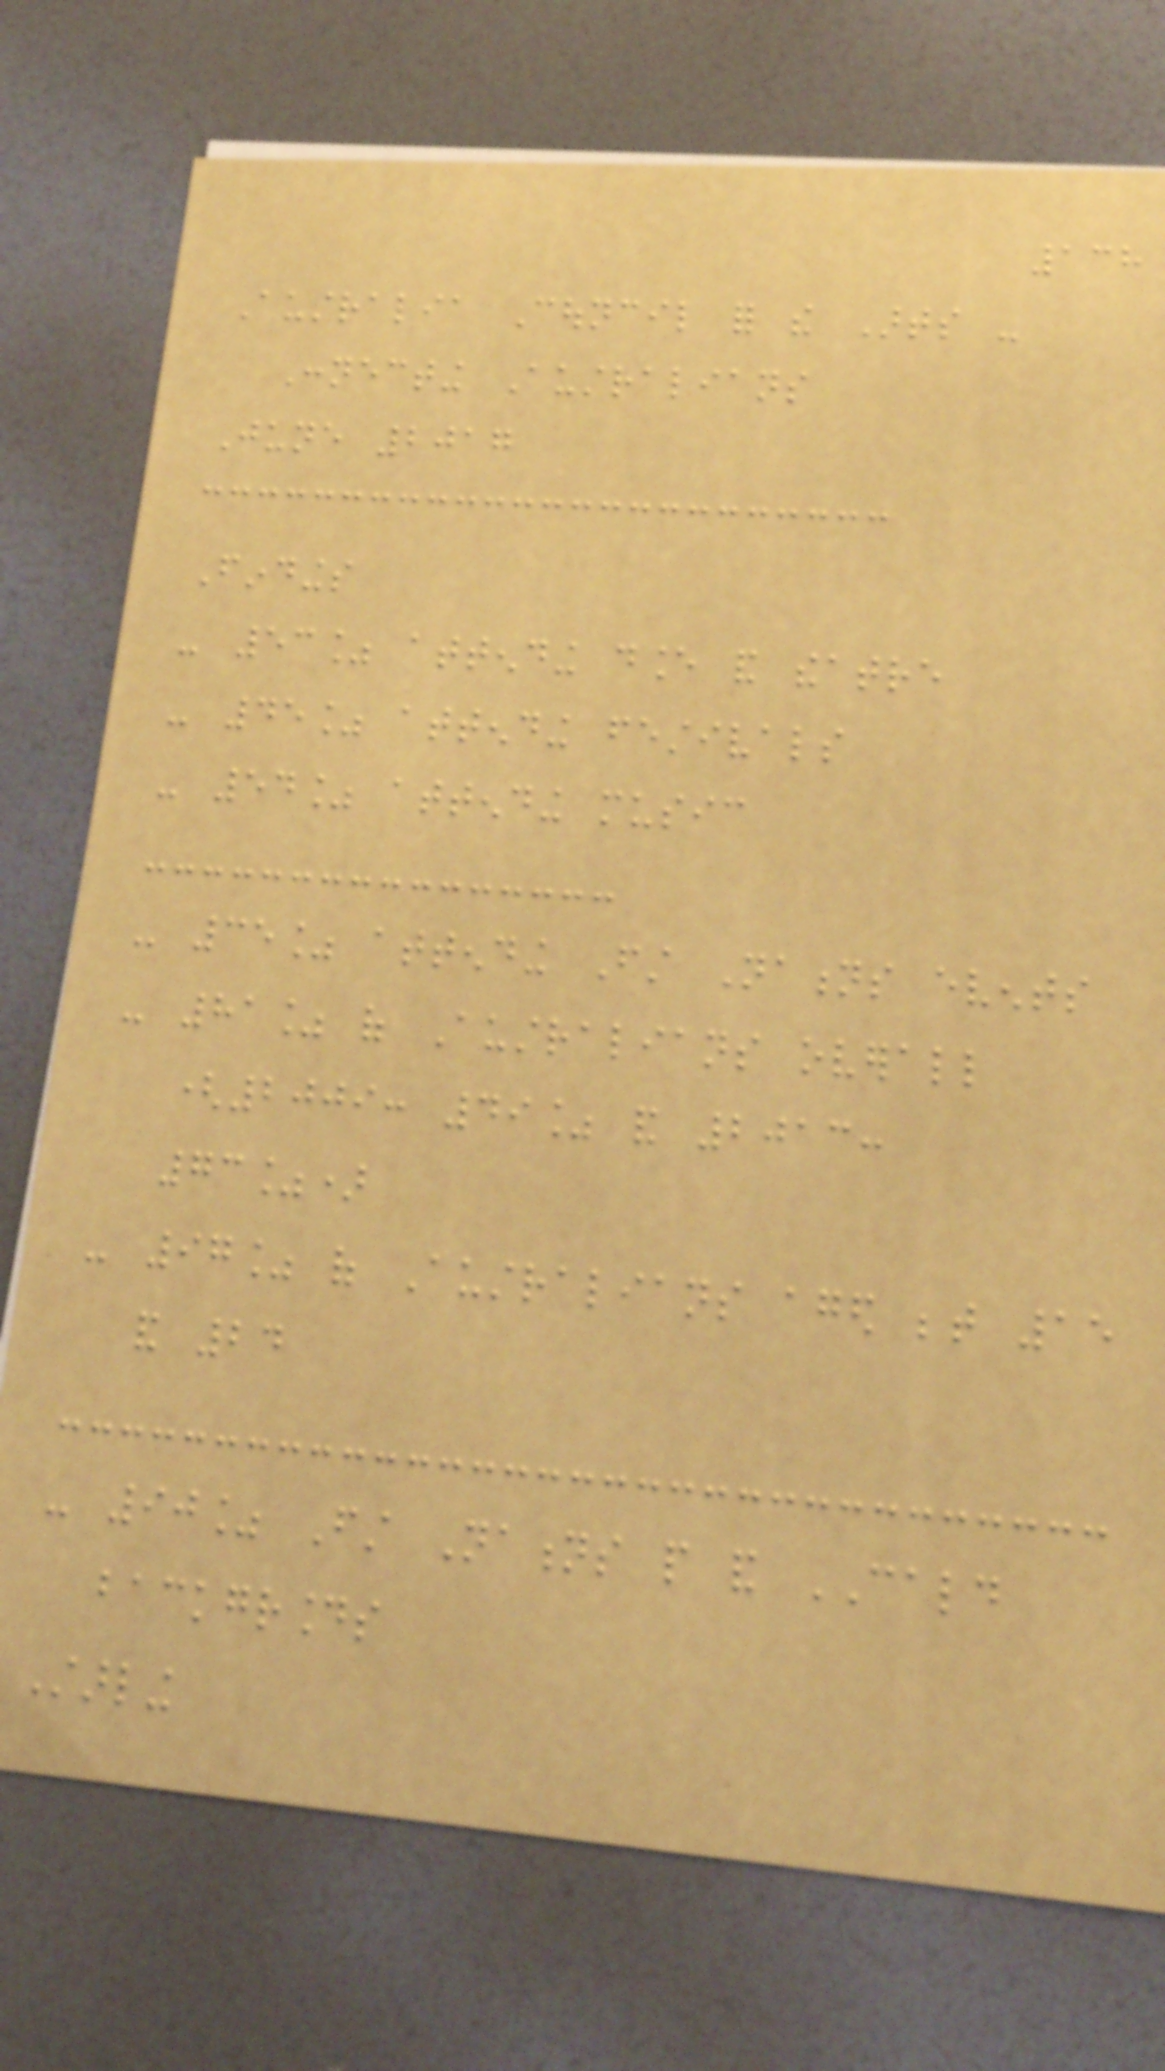138
Australia Council for the Arts -
Connecting Australians
June 2017
Findings
- 53% attending dance and theatre
- 45% attending festivals
- 54% attending music
- 35% attending First Nations events
- 81% of Australians overall
(2009: 49% and 2013:
73%)
- 97% of Australians aged between 15
and 24
- 90% First Nations people and CALD
backgrounds
Starling
